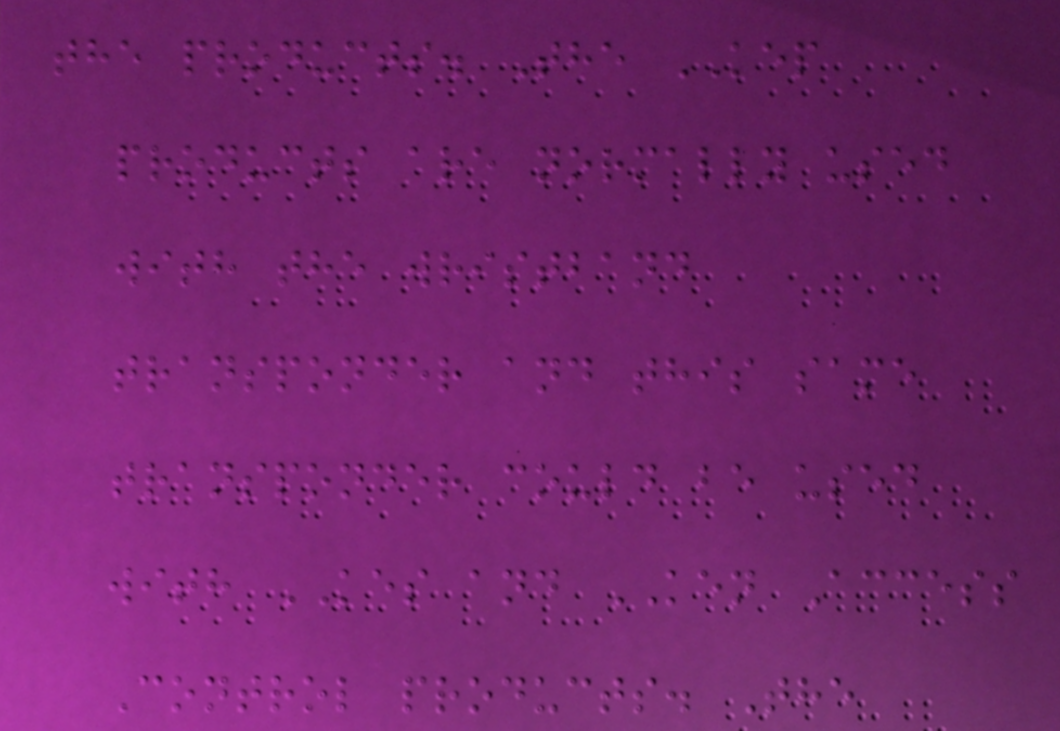the products. The KEP
products are normally used
with the wristband
transponder and this same
transponder could be used
with KES and KEN Access
Control products. The
